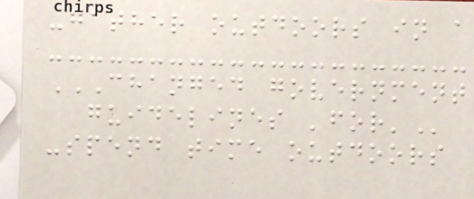-gather outdoors in a
CHANGED GOVERNMENT
GUIDELINES 'FOR'
-spend time outdoors
